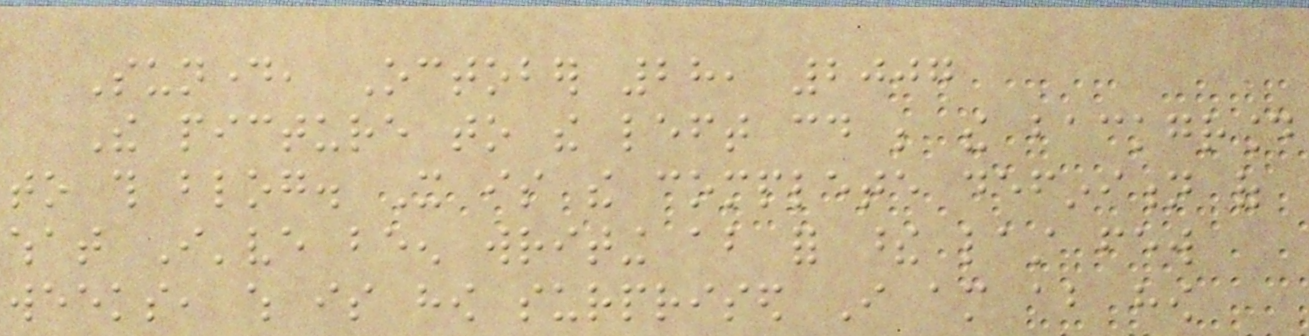Sunday, October 28, 2007
The picture to the left could be the background
to this blog. It is the complete definition of
what I've been writing about for these last few
weeks, which is how surprised I am about how
